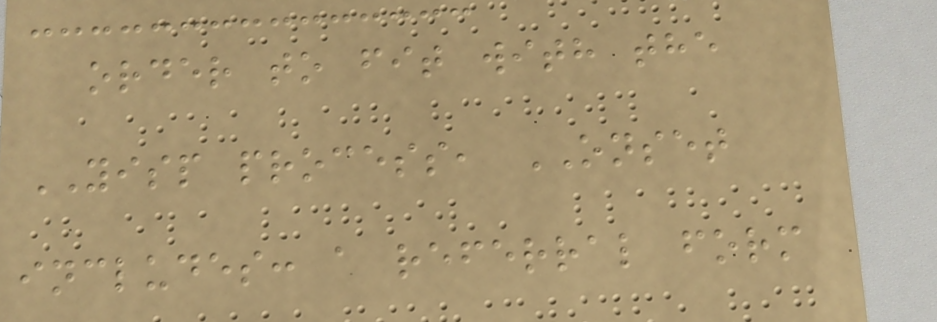order to fit with the
YISP process, ONSET
includes: a referral form
